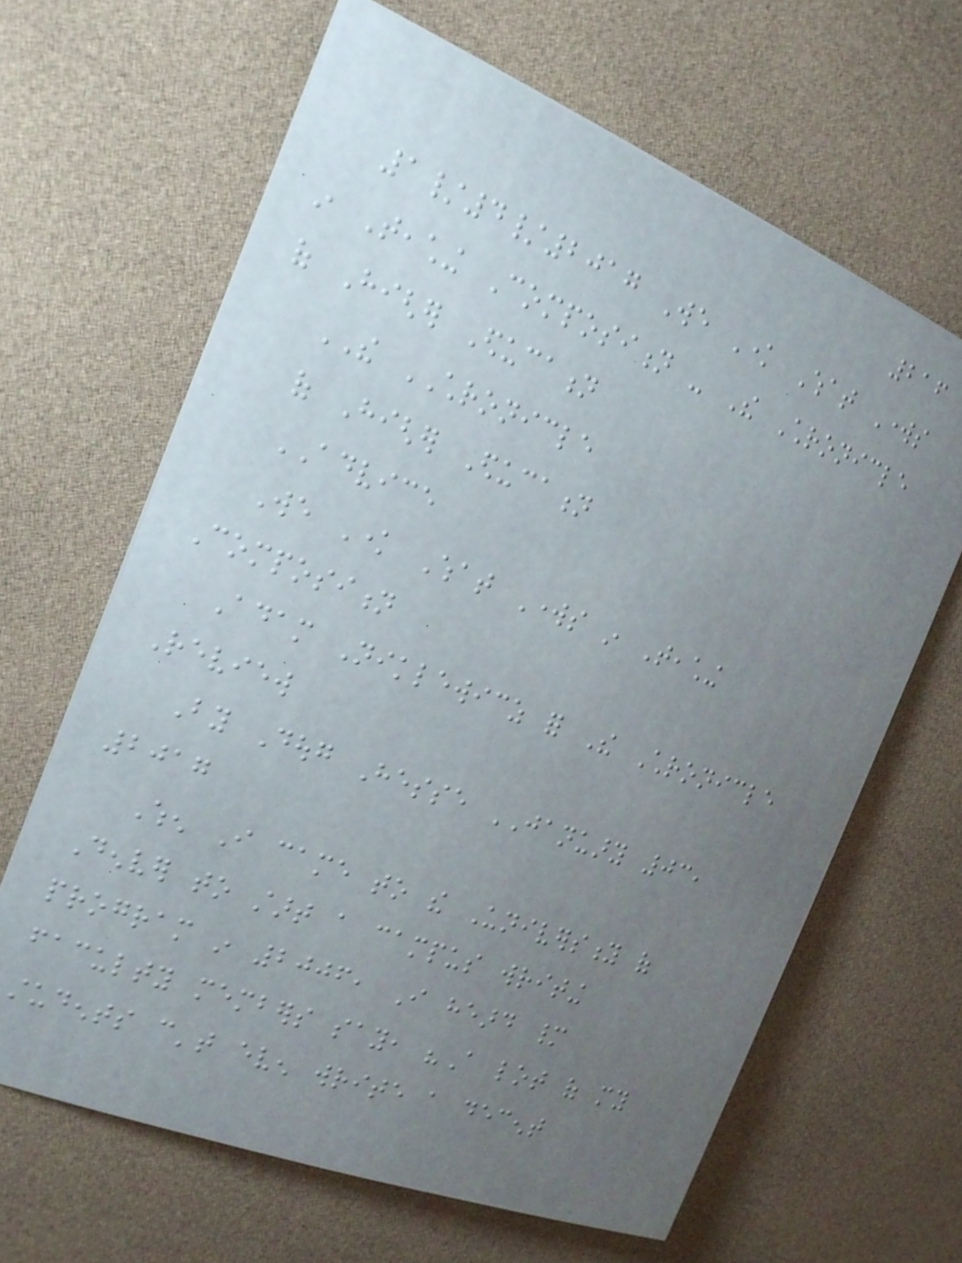216
1/4/2017 We Know What Works
in Teaching Composition - The Chronicle
of Higher Education
THE CHRONICLE
of Higher Education
ADVICE
We Know What Works in Teaching
Composition
Adam Niklewicz for The Chronicle
Review
By Doug Hesse JANUARY 03,
2017
When I came to the University of
Denver to start a campus writing
program in 2006, I heard many
faculty members say, "A lot of my
students can't even write a decent
